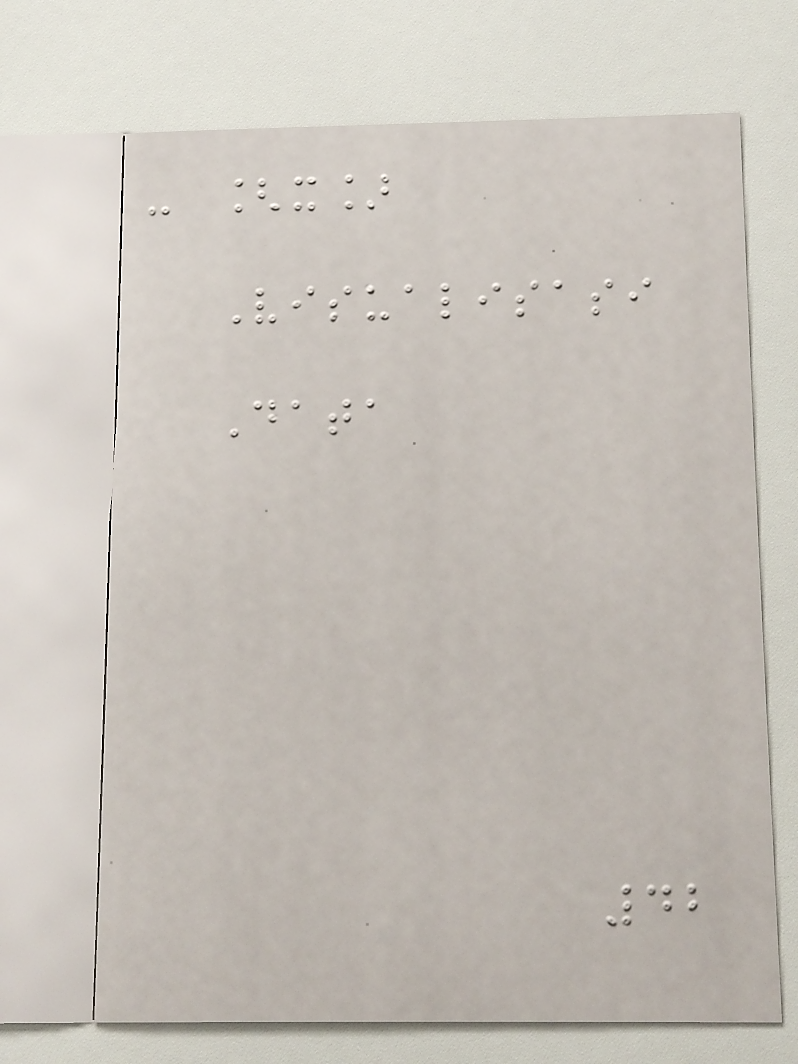- [x]
Visualisasi
Data
42
